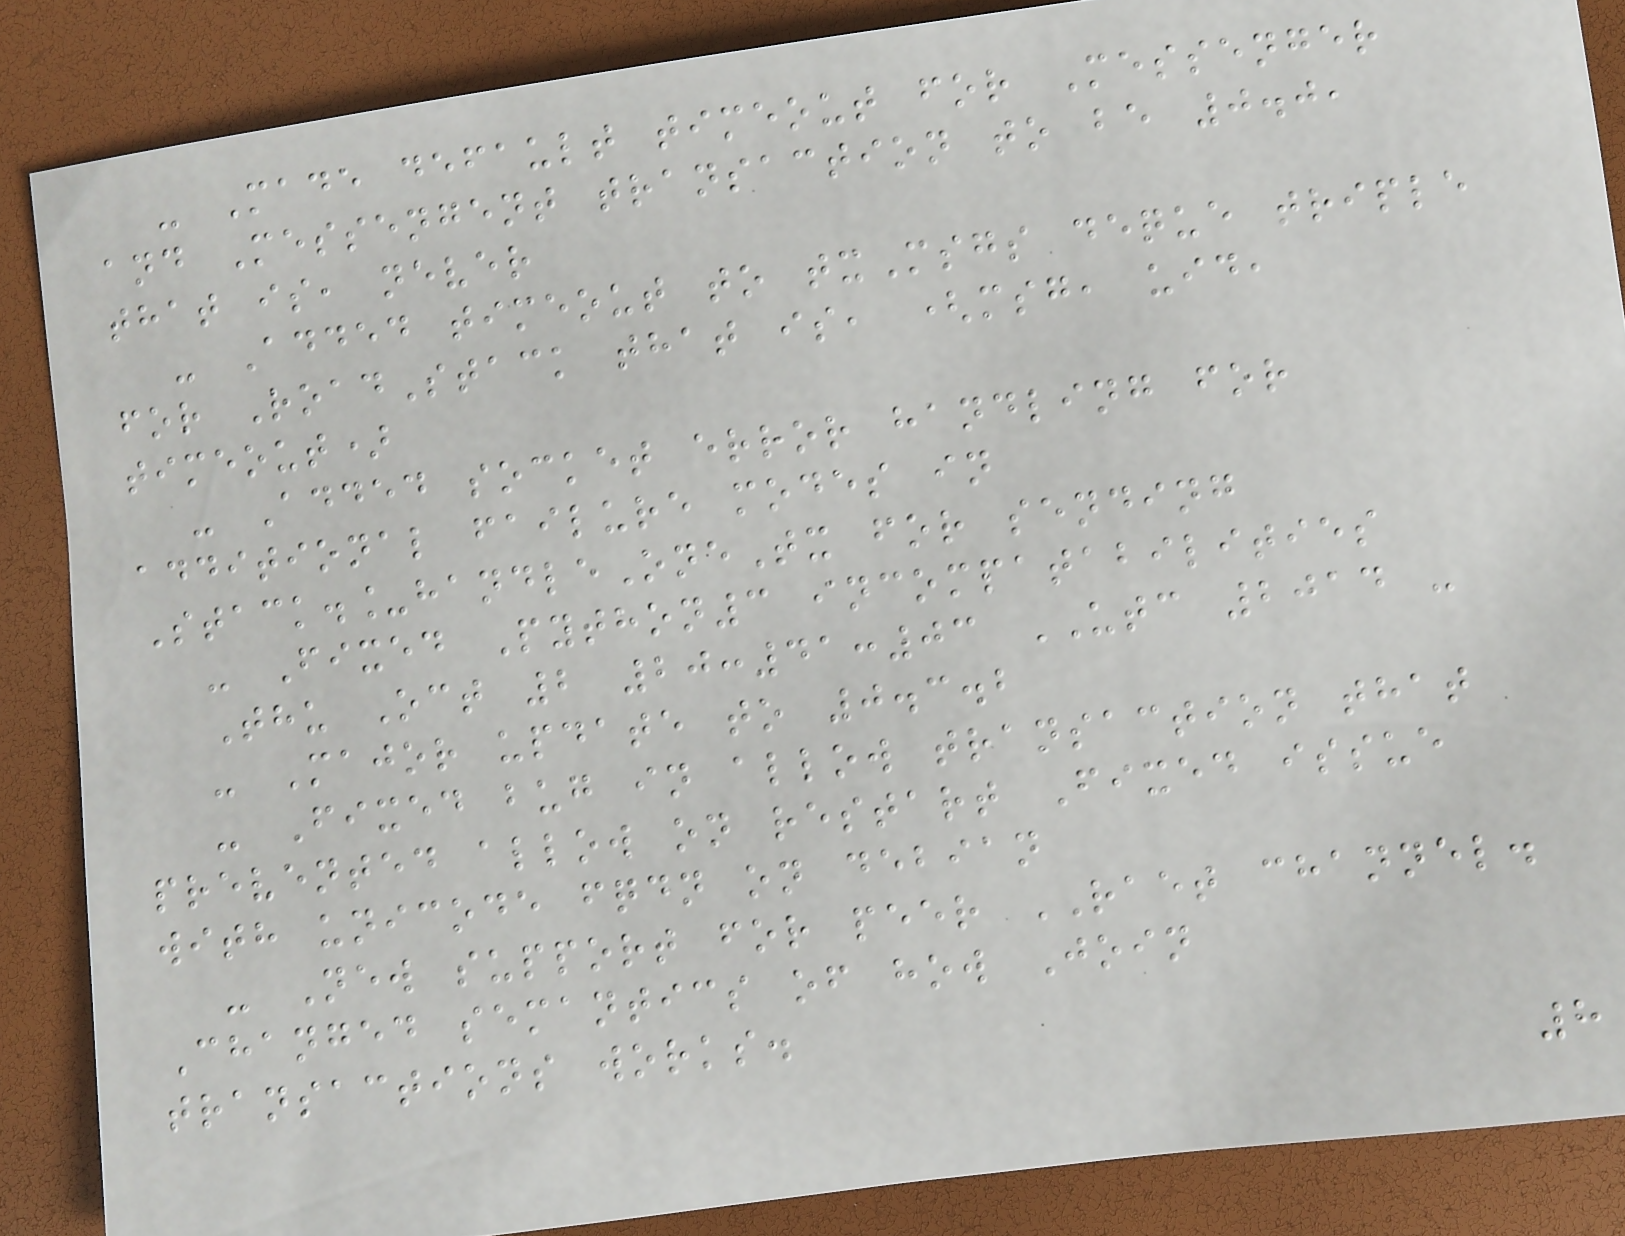- Made default timeout for Messenger
and Messengent transaction to be 0.0,
that is, never
- Added timeout to txMsgs deque triple
for RoadStack that is, (msg, uid,
timeout)
- Added socket error handling for
additional failure modes in
Stack._handleOneTx for sending
- Fixed Python3 incompatabilities
Thu Oct 2 20:41:03 UTC 2014 -
- Major update to 0.3.2
- Fixed bug in allow transaction that
prevented allow on restart Fixed issue
with unicode fqdn on debian
- New support for peer RAET channel.
Changed semantics of how Join
transactions works.
8
